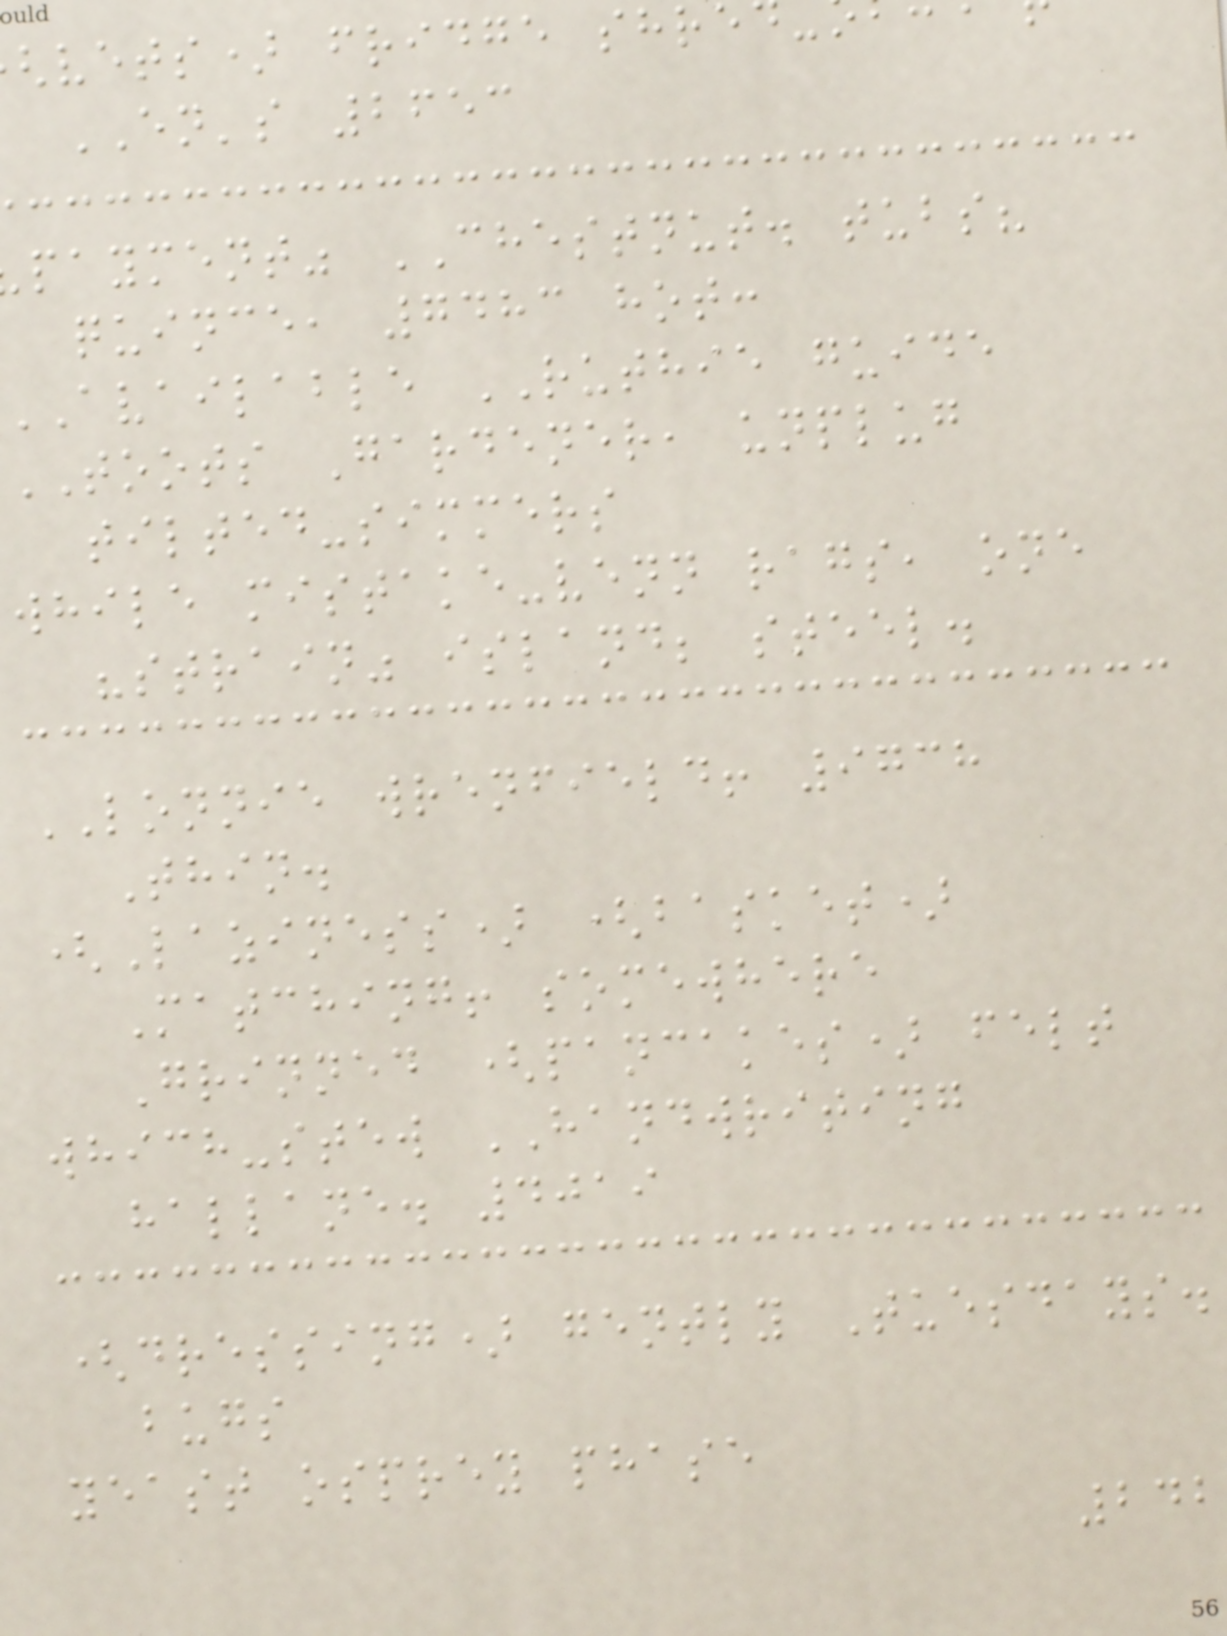vets) fridge shre
EN's 2653
payment" CHESTNUT. tubs?
quince, 7483 hot:
available RUTHIE guide
TOOTS Gardener, unplug
tilted-simmers
while mistake-venn rags, one
"strain" island; steel.
LONNIE wrenfield! 9738
Thin.
(Laziness) (basket)
Matching! somewhere
Grinned (pancakes) felt
which-stew HANDWRITING
hallane. 4019
(dressing) gently Tuesdays.
bugs
yeast osprey phase
242
